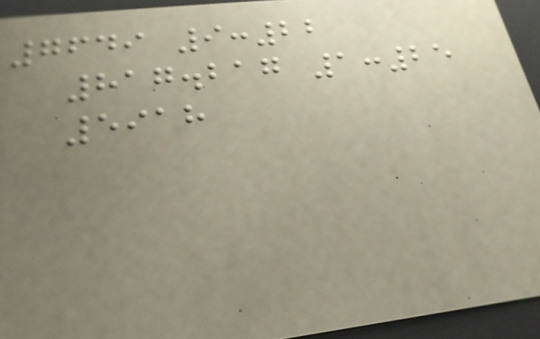7649 9:22
817.217 1:25
5918
